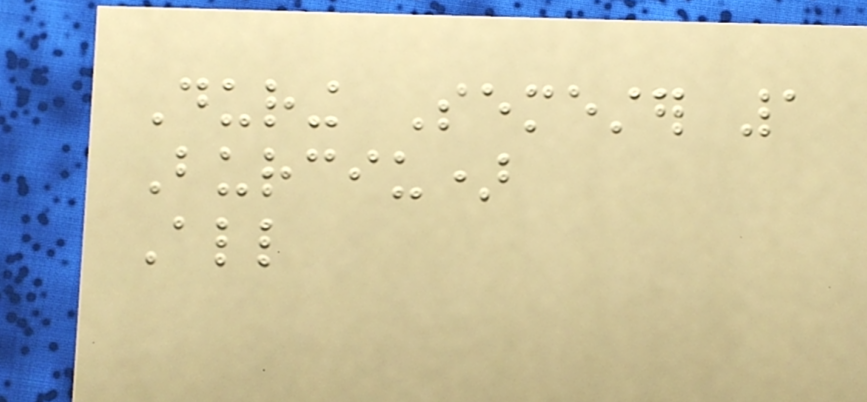During Semester 1
Burciu)
All
